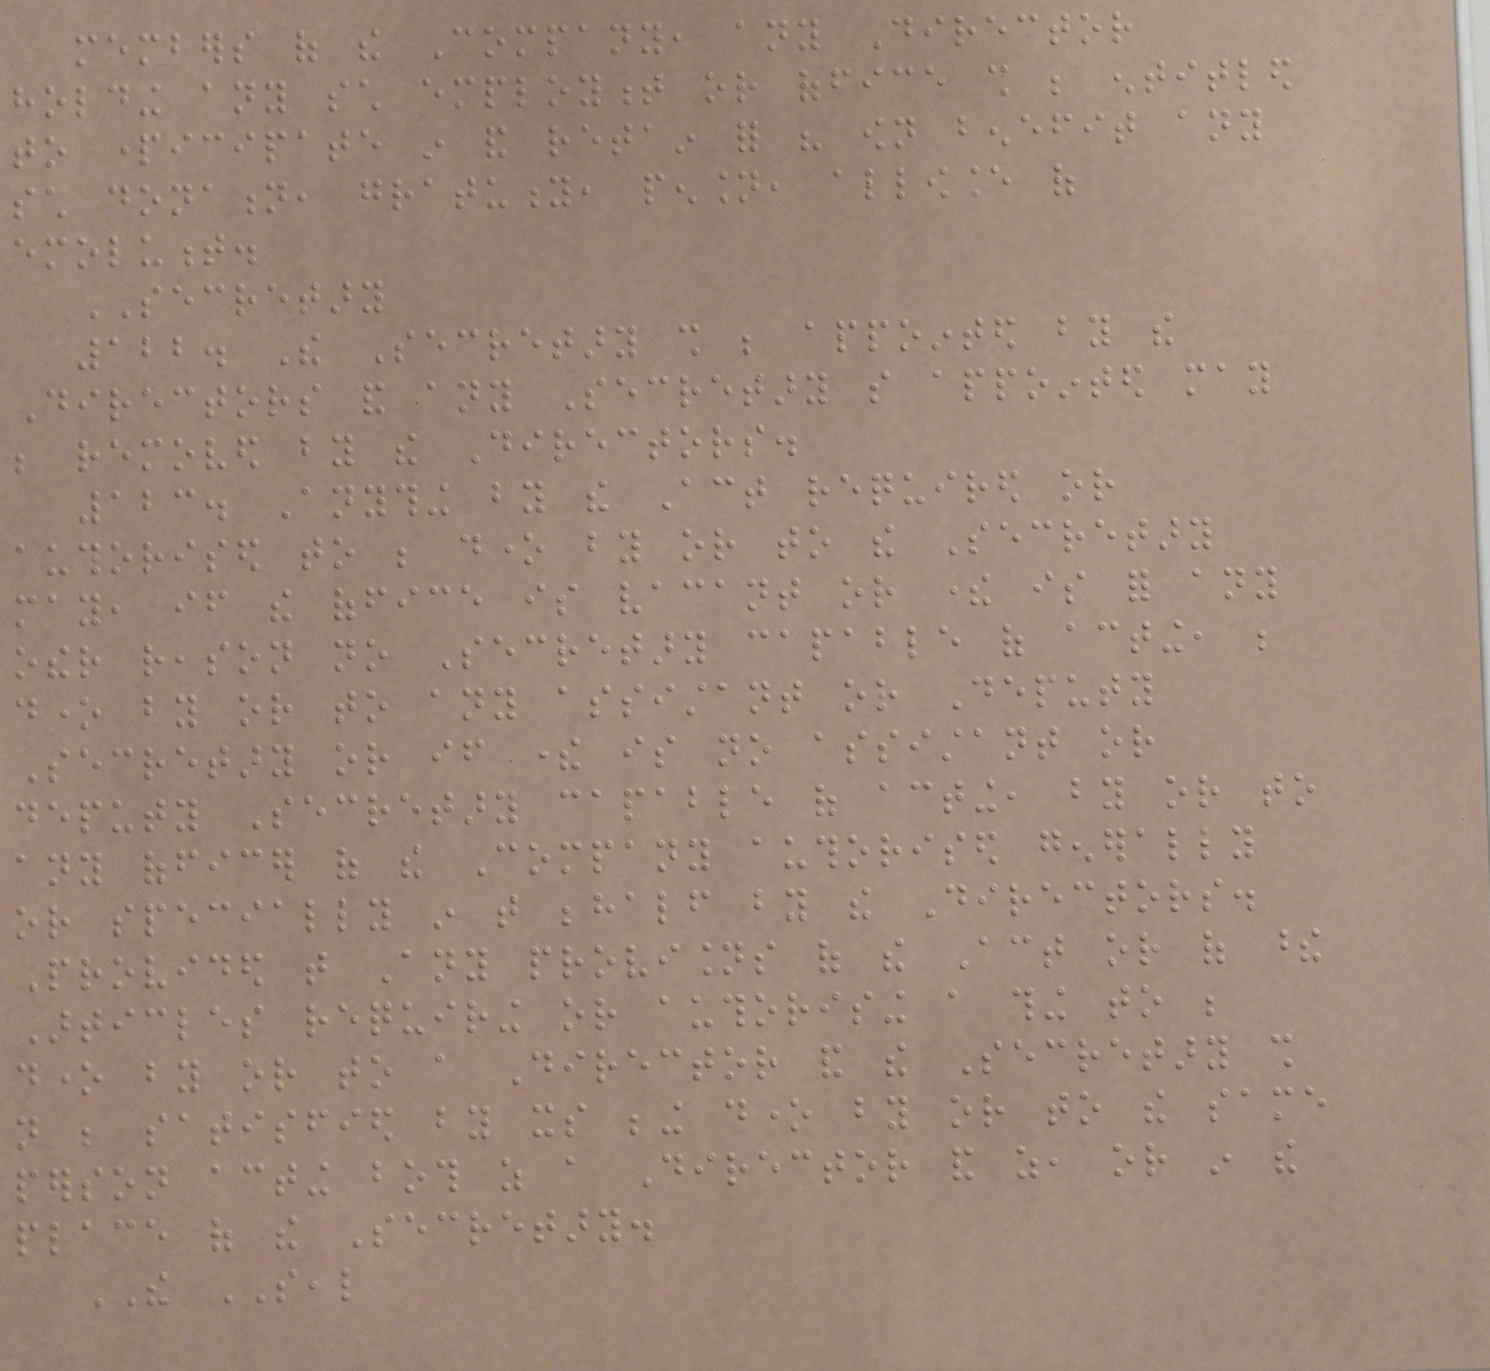members of the Company, any Director
holding any such employment or office shall be entitled
to participate in and retain for his own benefit any
such donation, gratuity, pension, allowance of
emolument.
SECRETARY
122. The Secretary shall be appointed by the
Directors and any Secretary so appointed may
be removed by the Directors.
123. Anything by the Act required or
authorised to be done by or to the Secretary
may, if the office is vacant or there is for any
other reason no Secretary capable of acting, be
done by or to any assistant or Deputy
Secretary or if there is no assistant or
deputy Secretary capable of acting, by or to
any officer of the Company authorised generally
or specially in that behalf by the Directors.
Provided that Any provisions of the Act or of these
Articles requiring or authorising a thing to be
done by or to a Director and the Secretary shall
not be satisfied by its being done by or to the same
person acting both as a Director and as, or in the
place of the Secretary.
THE SEAL
